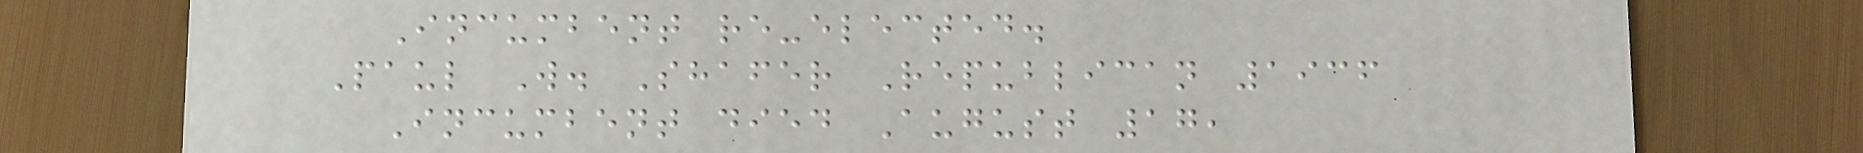Incumbent re-elected.
Paul W. Shafer Republican 1936
Incumbent died August 17,
